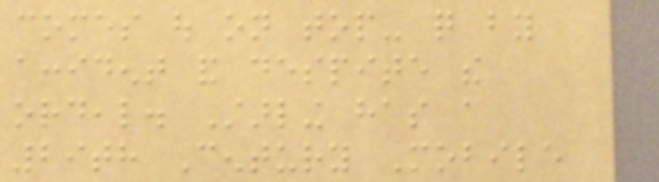comes out on top- quite by
accident and despite the
ordeal. Starling has a
29th Century Mobile
